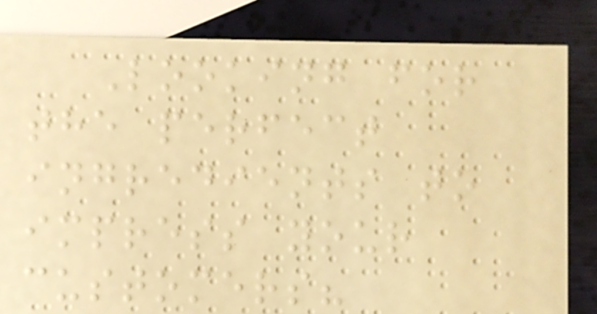Looking for
the perfect
ingredients to
impress your
customers?
